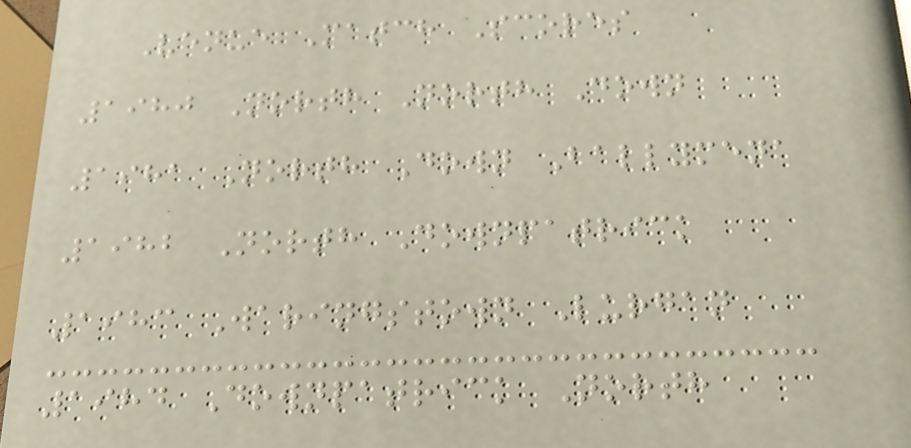Venue Match Scores
1980 North North Down
1981 North Down Ballymena
1982 North Downpatrick
1983 Waringstown Lurgan
1984 Downpatrick North
